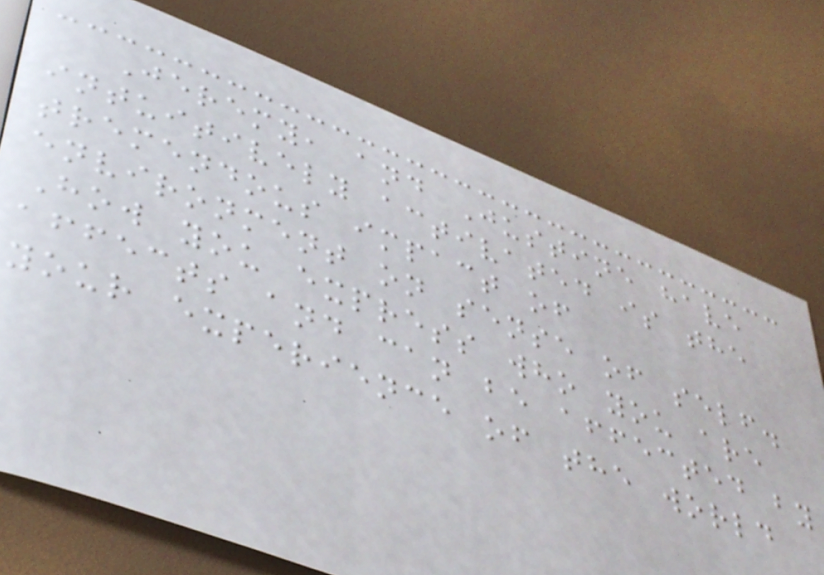Jeremy, and Justine have
intuitively activated is the
tremendous impact of
environment on sense of self.
How you express who you are
affects and can be affected by
your experience of the world
